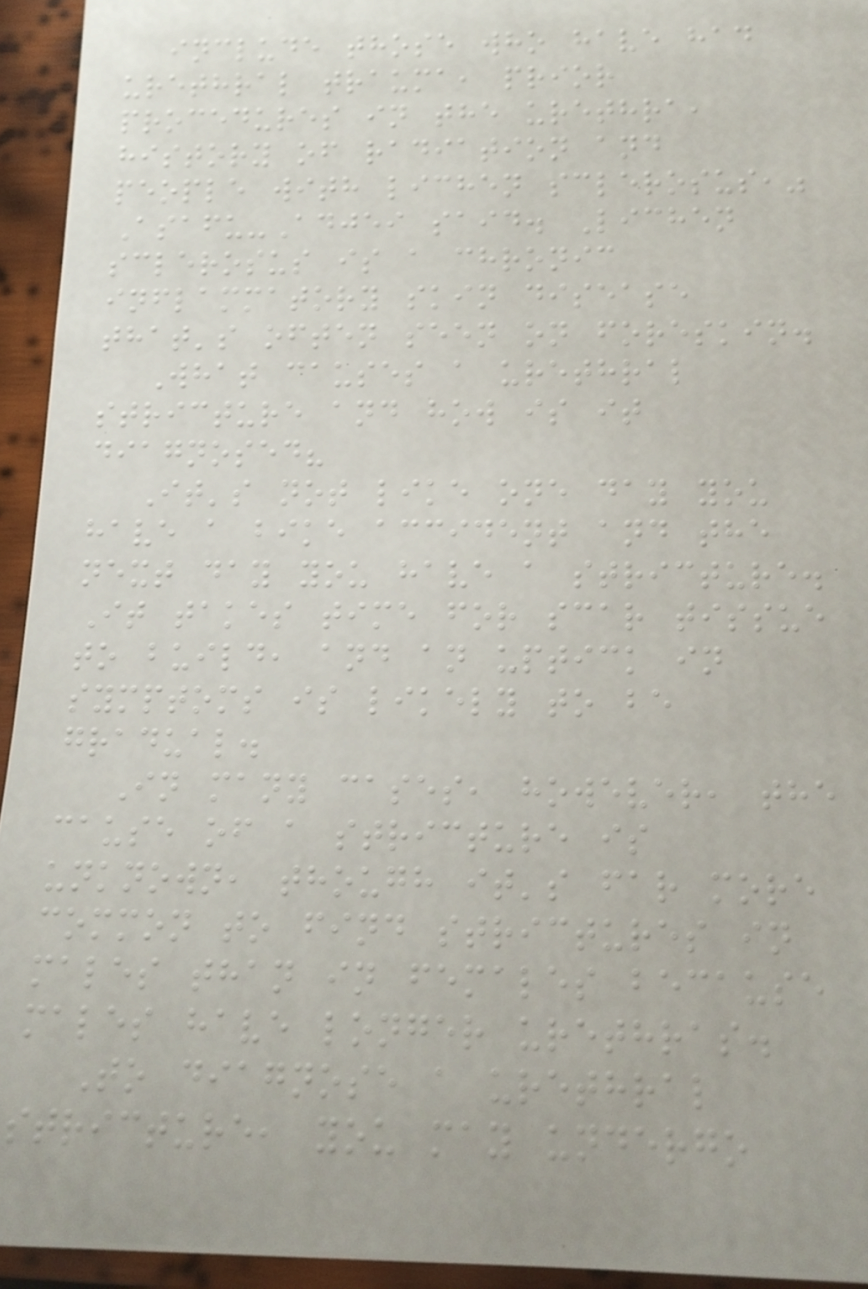include those who have had
urethral trauma, prior
procedures in the urethra,
history of radiation and
people with lichen sclerosus,"
Asafu-Adjei said. Lichen
sclerosus is a chronic
inflammatory skin disease
that's often seen on foreskin.
What causes a urethral
stricture and how is it
diagnosed?
It's not like one day you
have a bike accident and the
next day you have a stricture.
It takes time for scar tissue
to build, and an uptick in
symptoms is likely to be
gradual.
In many cases, however, the
cause of a stricture is
unknown, though it's far more
common to find strictures in
males than in females because
males have longer urethras.
To diagnose a urethral
stricture, you may undergo
